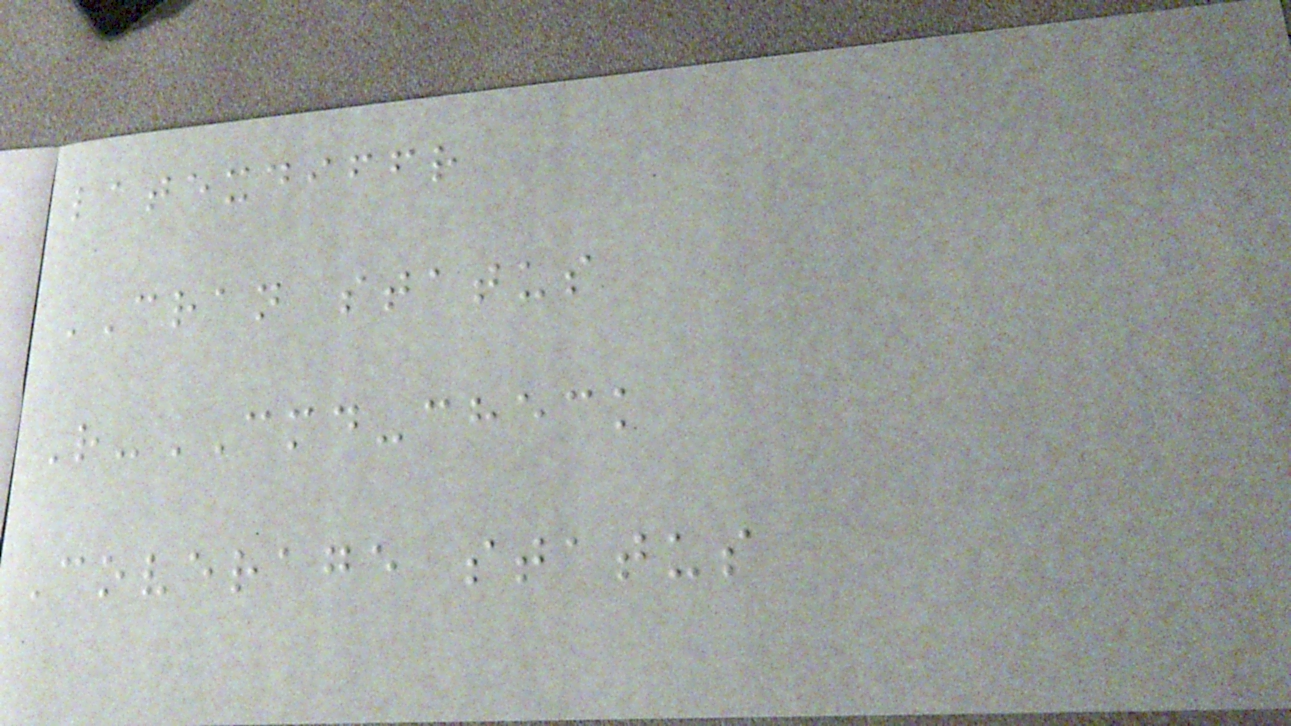latexdiffr
CRAN status
R-CMD-check
Coverage status
